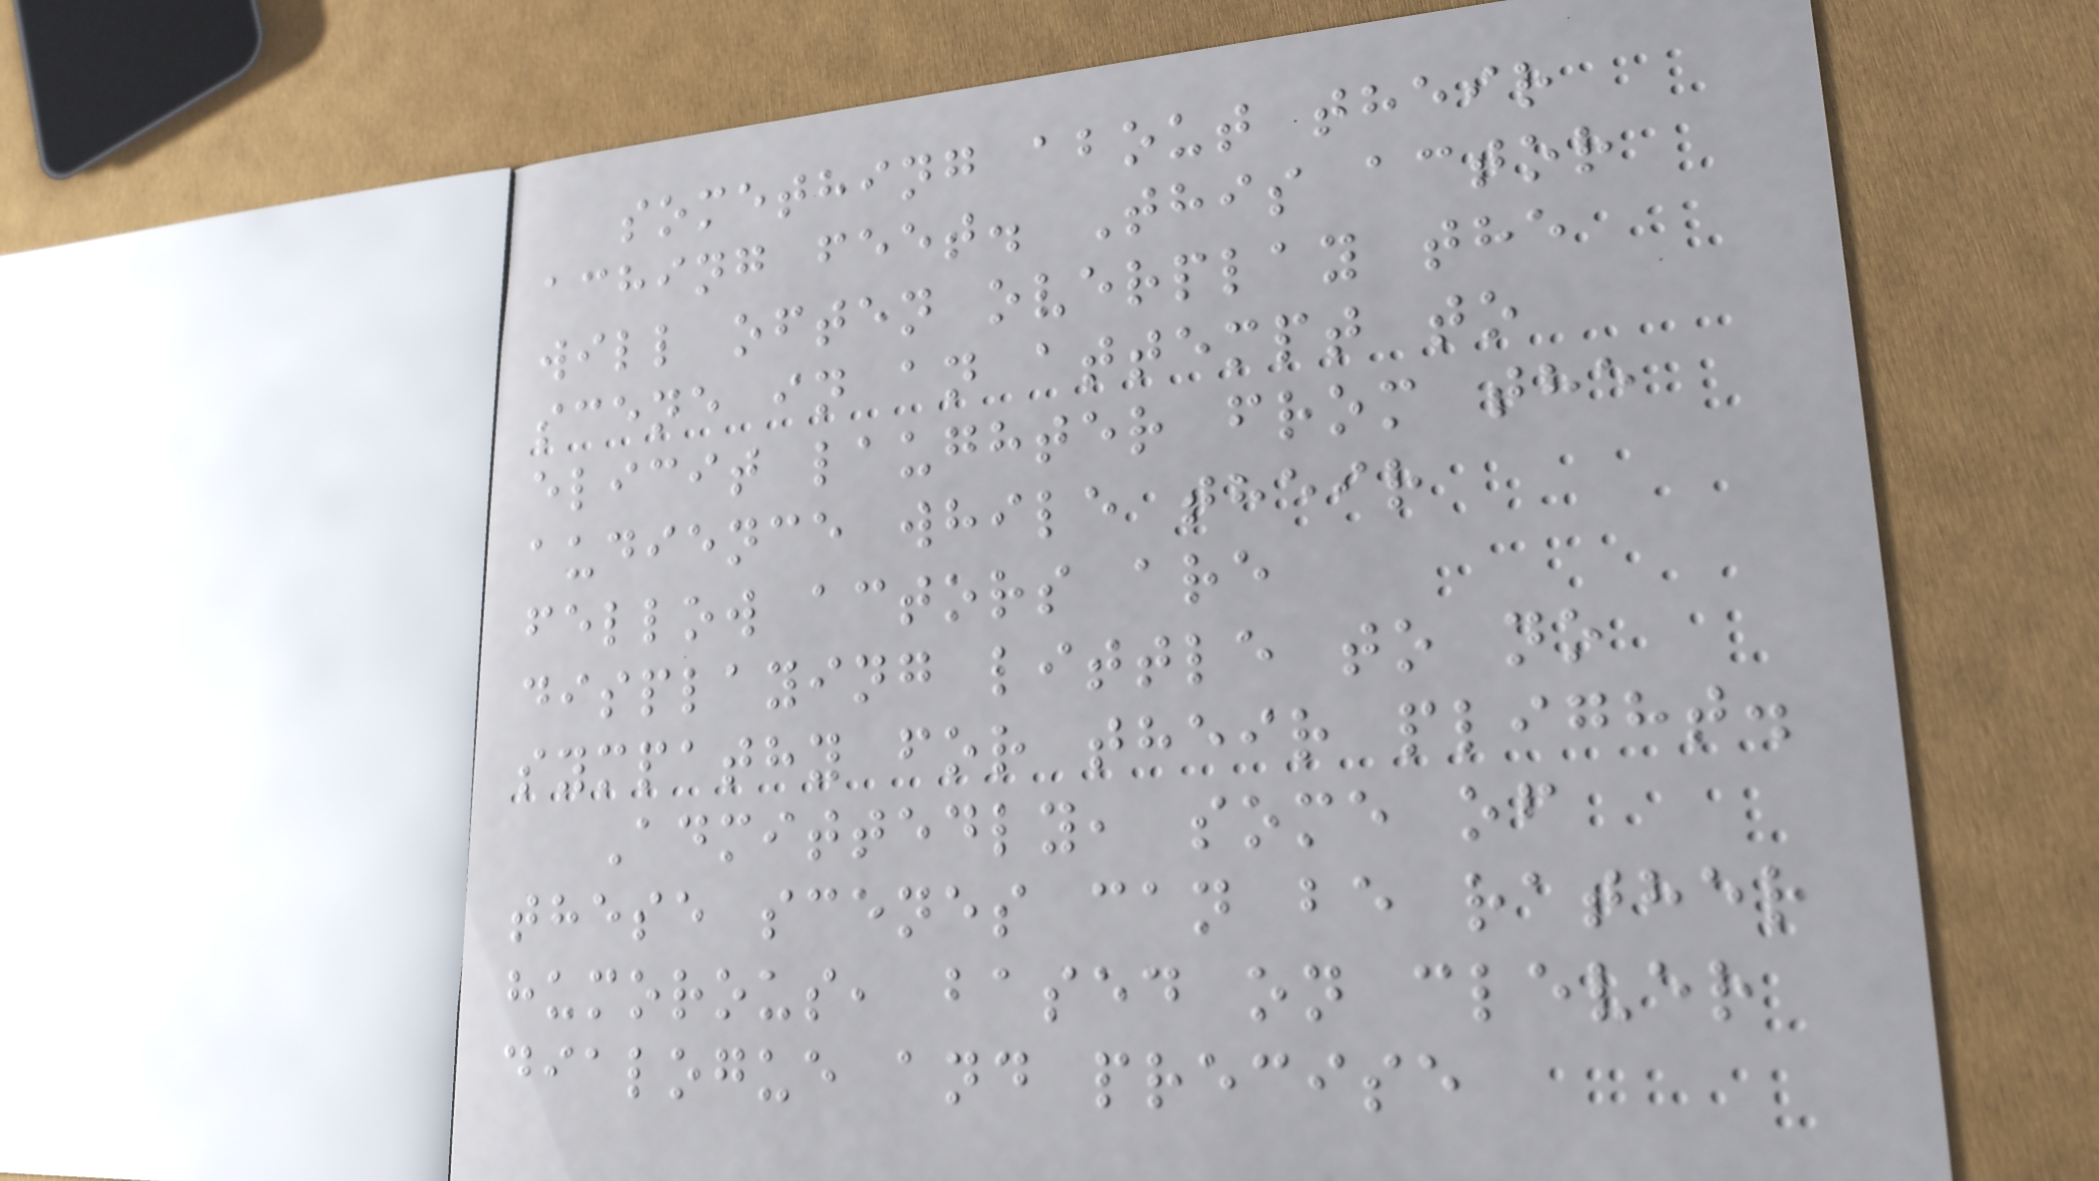something about their
aching feet. This actor
will often overplay the
scene in an attempt to
elicit laughter from the
audience while their
fellow actors are
displaying little to no
sympathy for their plight.
Admittedly, some of
these scenes can be rather
humorous, based on clever
dialogue and precise
